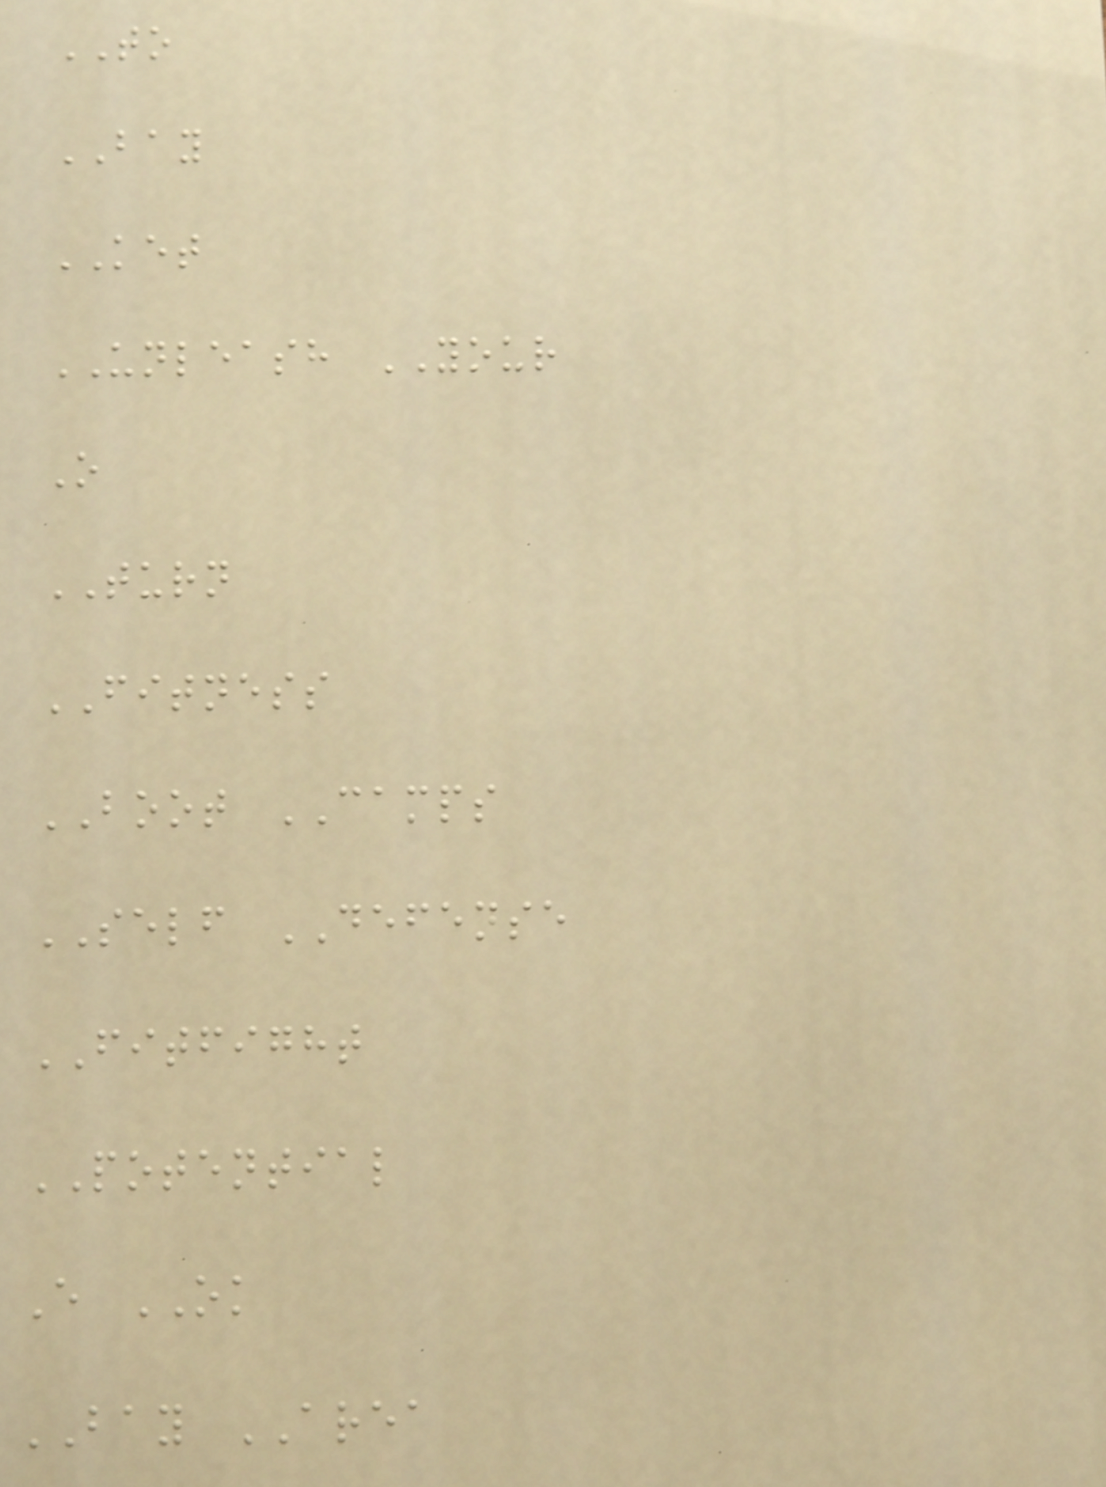TO
BAY
KET
UNLEASH YOUR
O
TURN
FITNESS
BOOT CAMPS
SELF DEFENSE
FITFIGHT
POTENTIAL
E OK
BAY AREA
